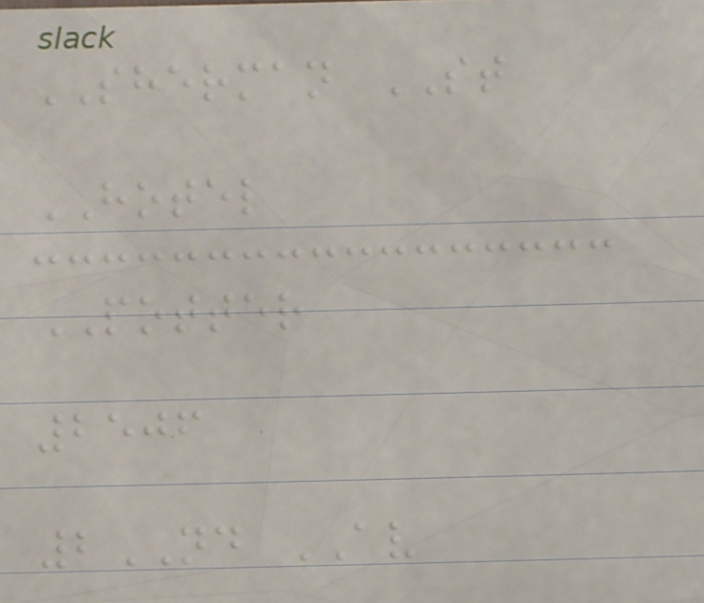SHERMAN ST
HOTEL
POTTER
2506
2ND AV
